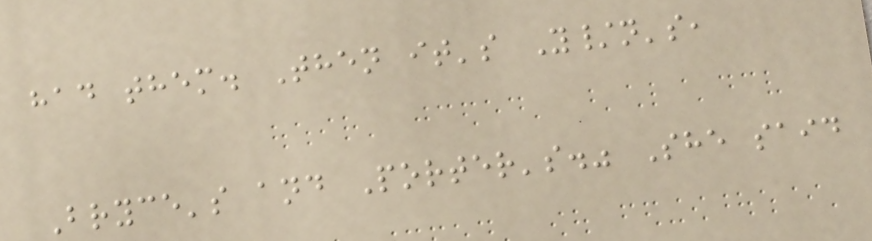had them. Then it's Y/n's,
Bryce's and Porter's." She said
